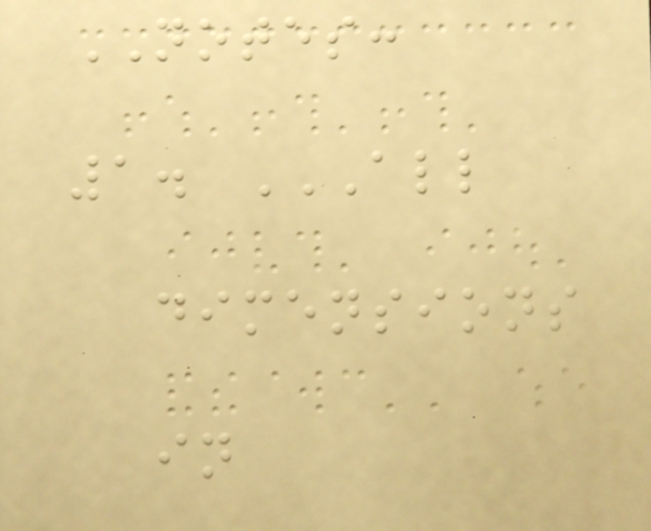NOTES:
1. ALL
DIMENSIONS
IN
